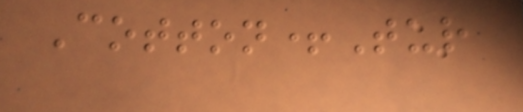Cotton+Tur
